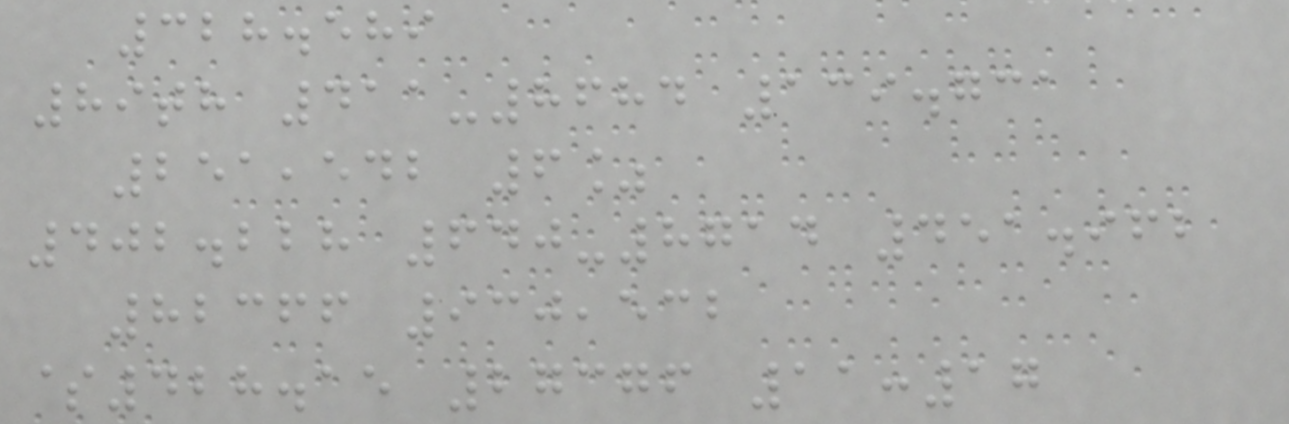328.589
89th 411-8684 139.731
251,542 6%
402.228 640-8714 451.962
82366 930,532
$428.15 27376 11:17
